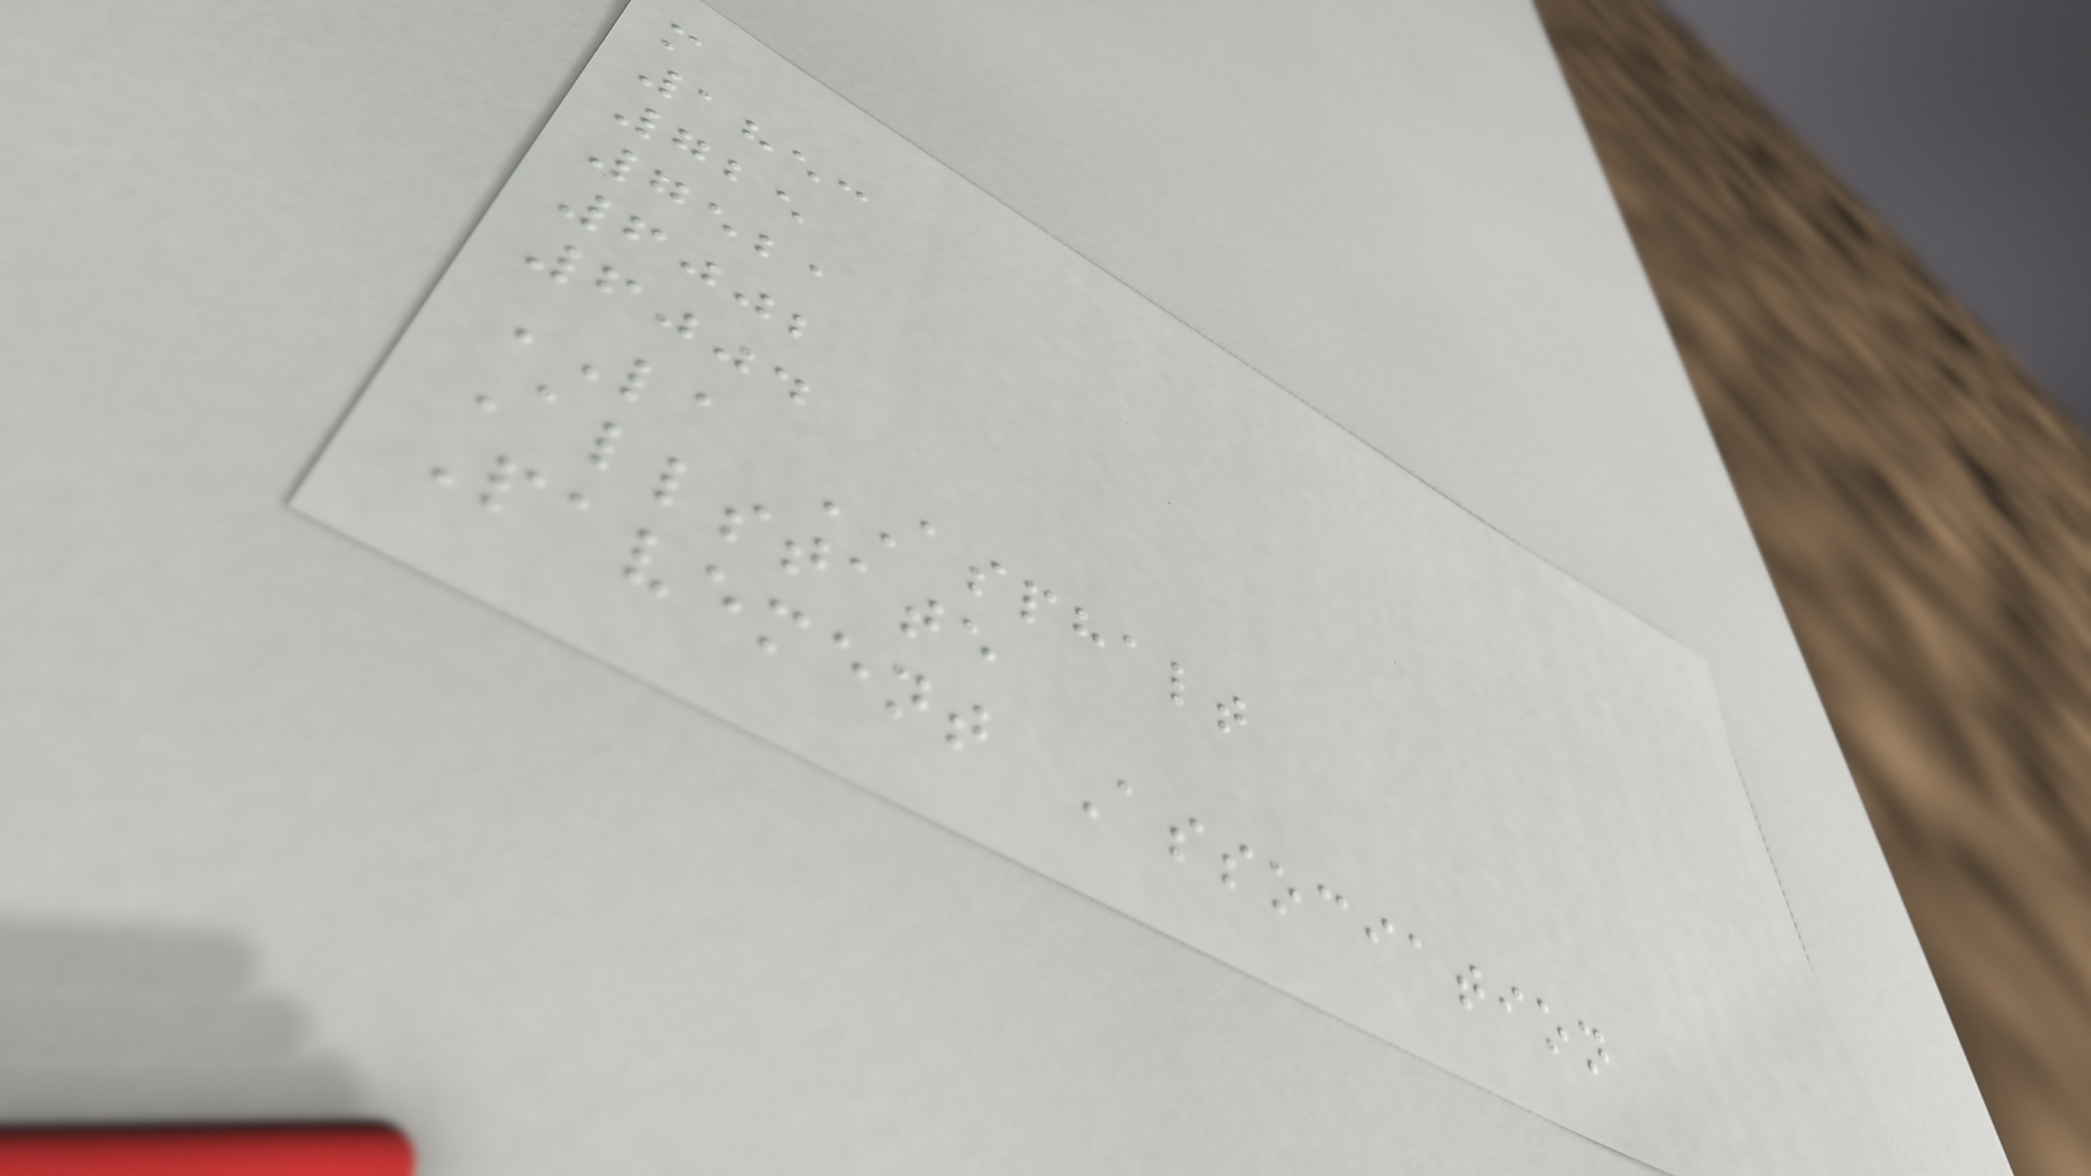m
1853
725
7521
6002
6004
LA ASPHALT
Allstate
Pavement Association
